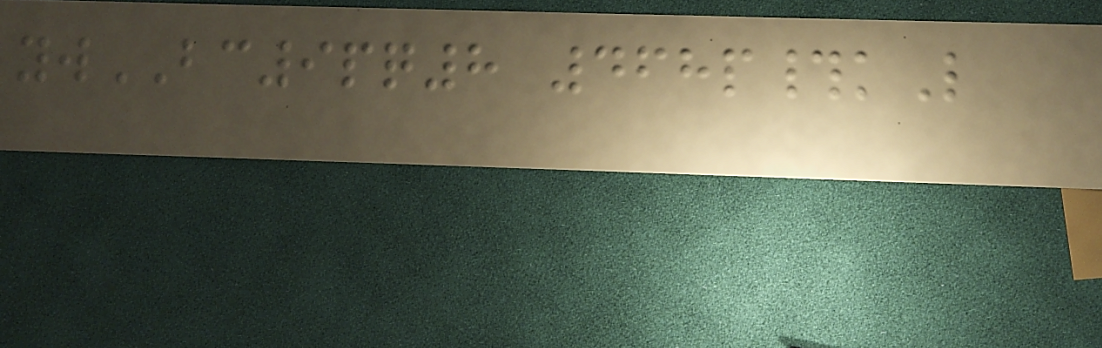ywBC9pq8 468p#kL
